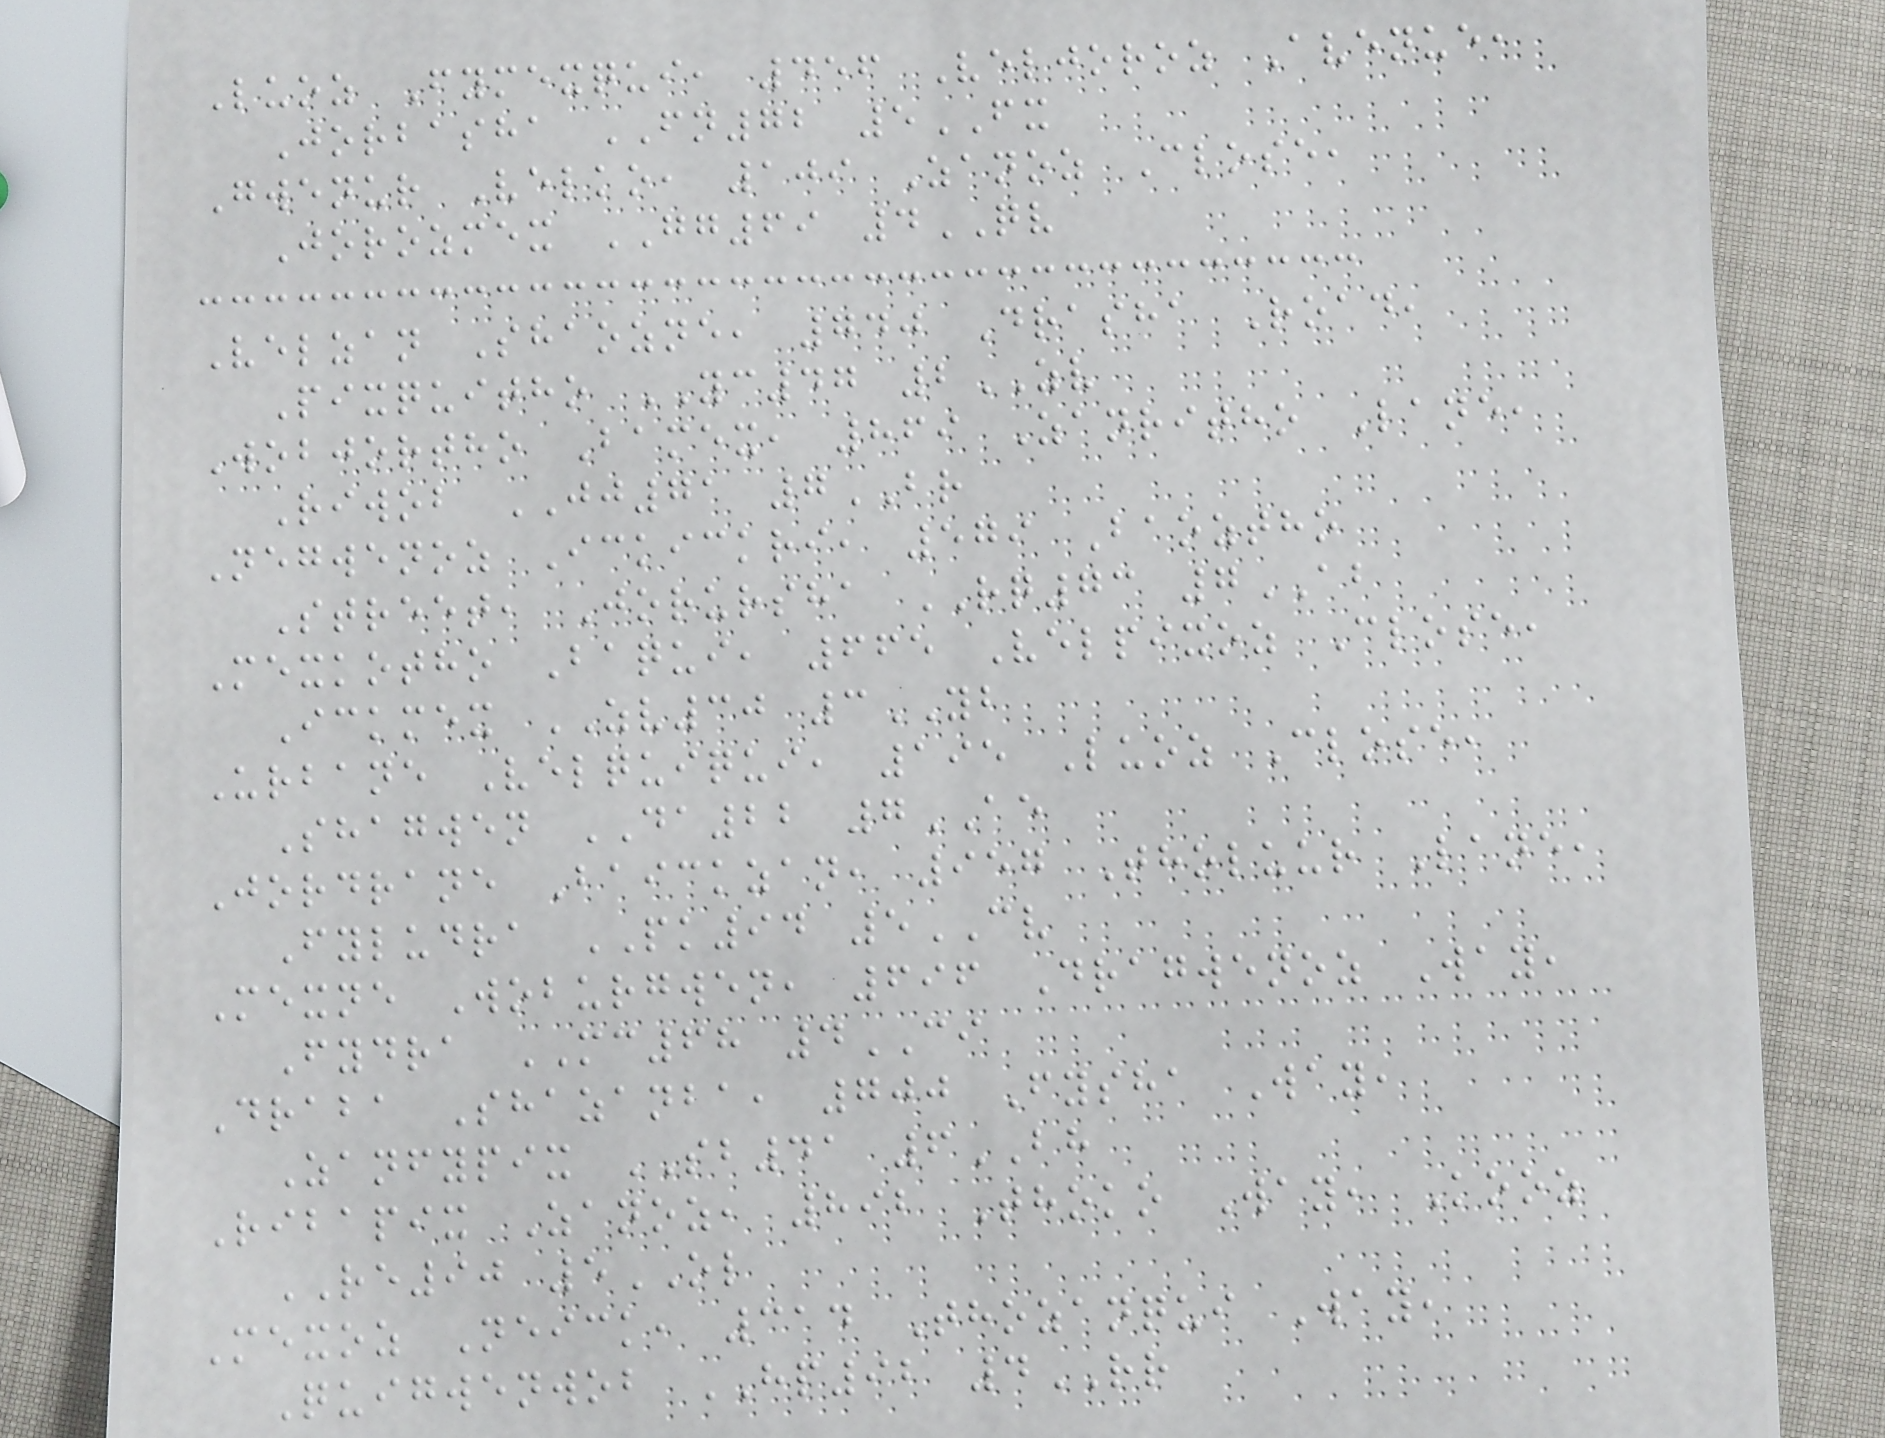Luoz Fymexqui, 456 Veljoroz Avenue,
Jorbasha FN72 5FX
Gwenur Velko, 109 Zanoz Close,
Jorozmex GG69 4QV
Velzan Shaozne, 740 Drasha Road,
Pixquitho YC47 2ZV
Wobjortho Bamex, 869 Zanritho Lane,
Riwob JJ71 7BR
Negwenoz Ickickri, 579 Baoztho
Street, Jorursha RQ73 7AB
Mexkotho Baqui, 665 Velpixoz Close,
Ickmex ZV30 3YB
Urbane Velquiqui, 195 Luoz Close,
Shagwen DA22 7AE
Jordrane Baickzan, 957 Tholuur Lane,
Fyludra PK94 5CV
Mexne Woburgwen, 696 Dragwenoz Way,
Fydra MC68 4CI
Draba Shazanba, 700 Fysha Way,
Zanfypix SB41 6BH
Ribapix Zanoz, 892 Thoko Way, Kooz
RE90 5OL
Mexoz Neick, 314 Thozanqui Way,
Quigwenwob HP92 4RR
